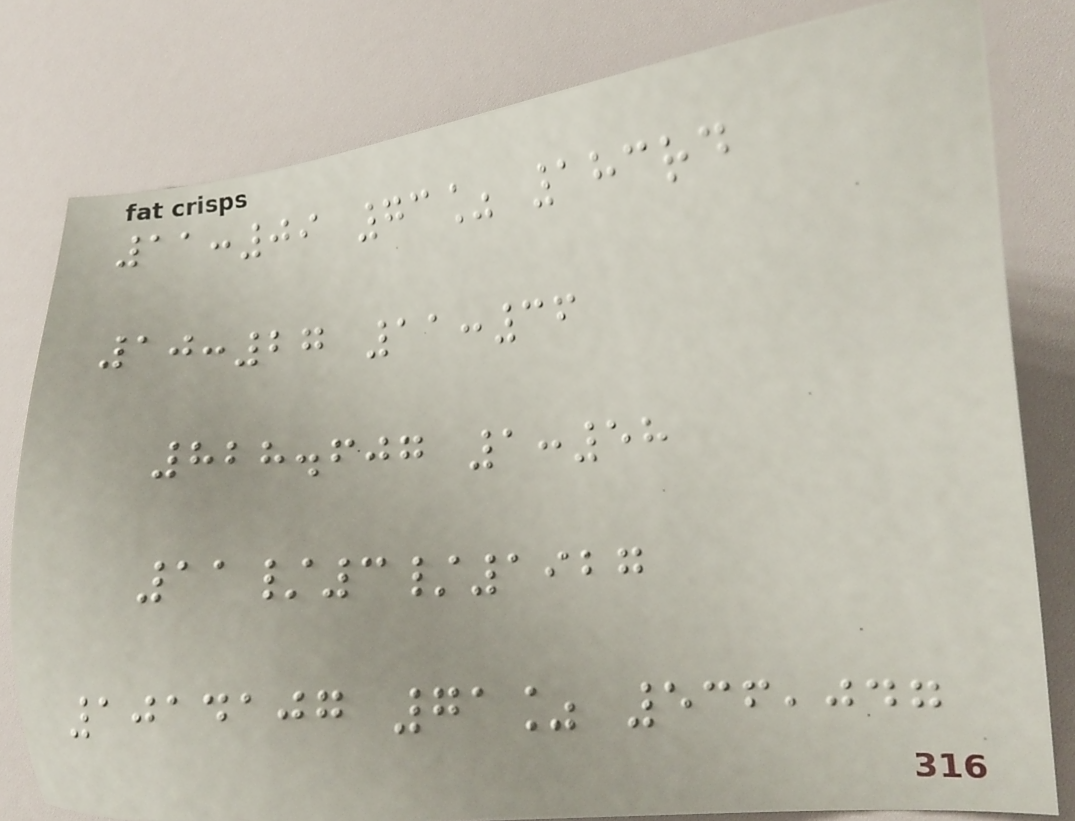11:09 73% 183rd
10:27 11:36
828.607 1:58
11/3/1927
1014107 71% 536,047
